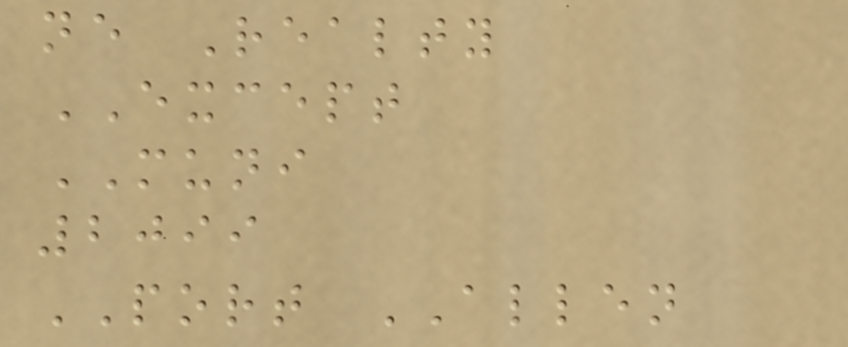ne Realty
EXCEPT
MUNI
2099
PORT ALLEN
